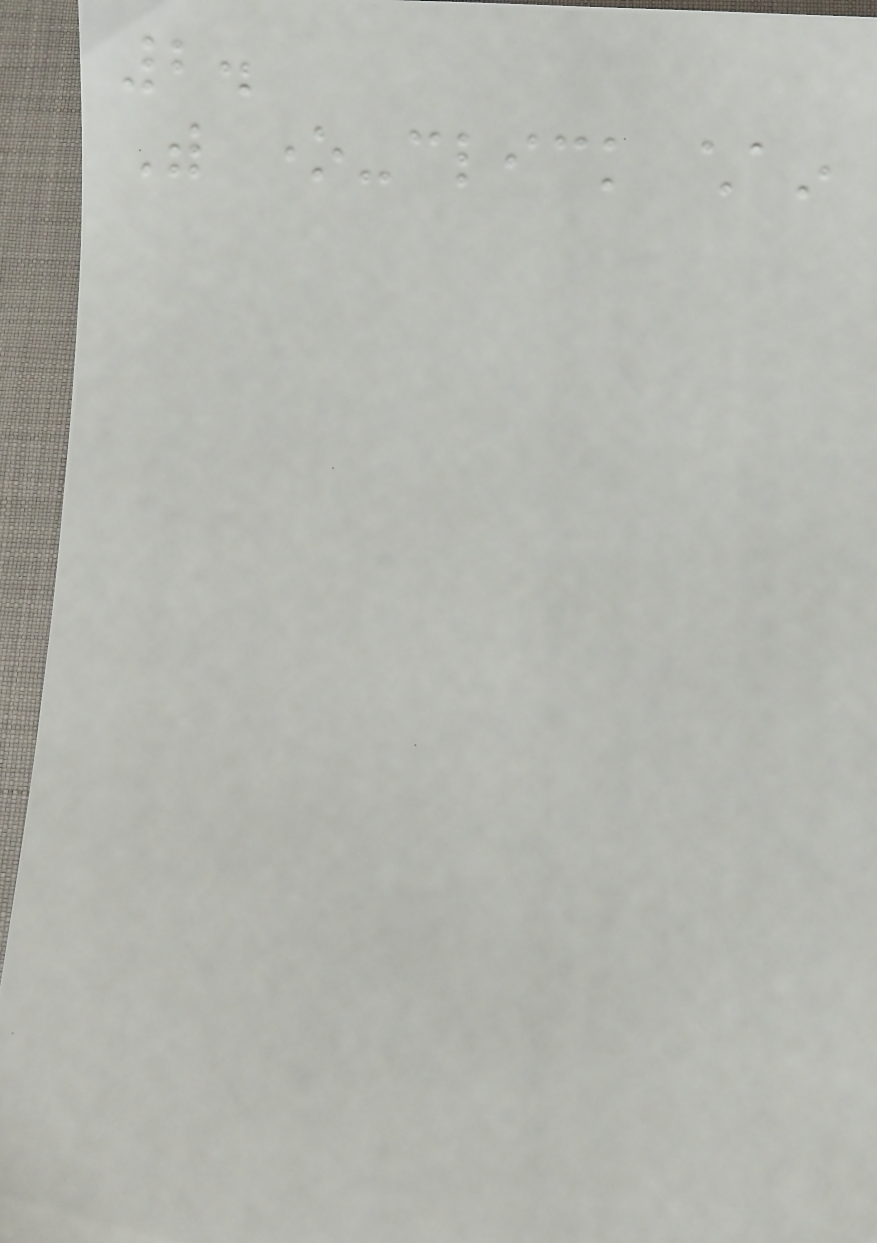2.
With one-click chain
